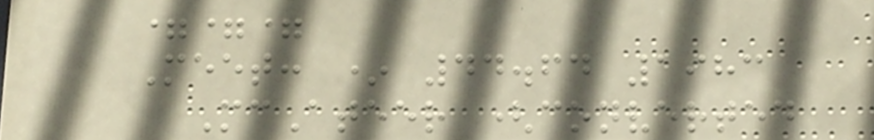===
Meet: * 44.64 1983
McAteer (converted
